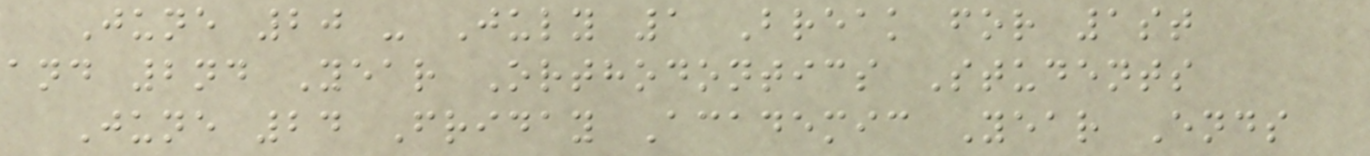June 20 - July 1 Break for 1st
and 2nd Year Orthodontics Students
June 24 Friday Academic Year Ends
